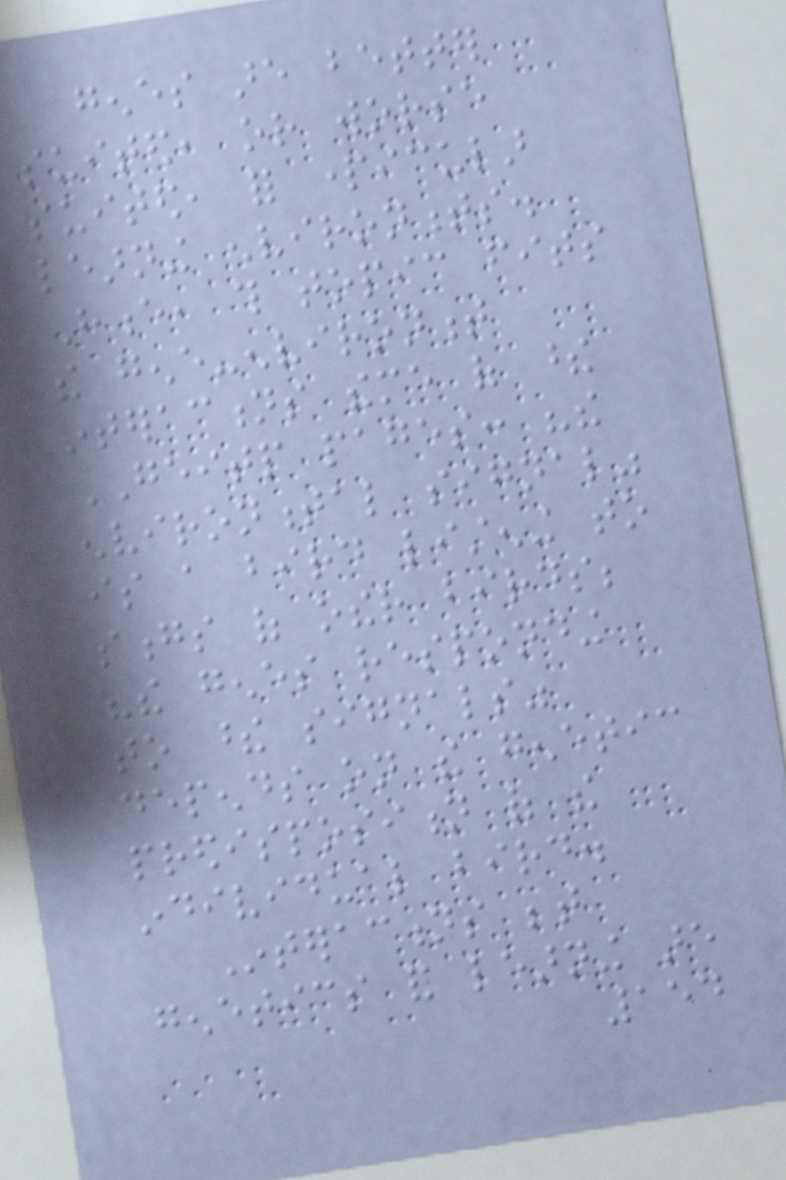genes are better
suited, or worse
suited, for particular
learning environments.
Hence, this topic fits
the gene-environment
interactions theme of these
GEITP pages: "the
environmental signal"
is a bird listening to
songs of other birds;
"the genes responding
to these signals"
depends on the genetic
predisposition of the
individual bird.
Interactions between
genetics and learning are
154
